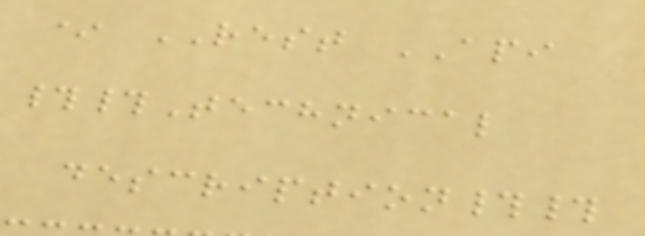* REST API
##Technical
description##
